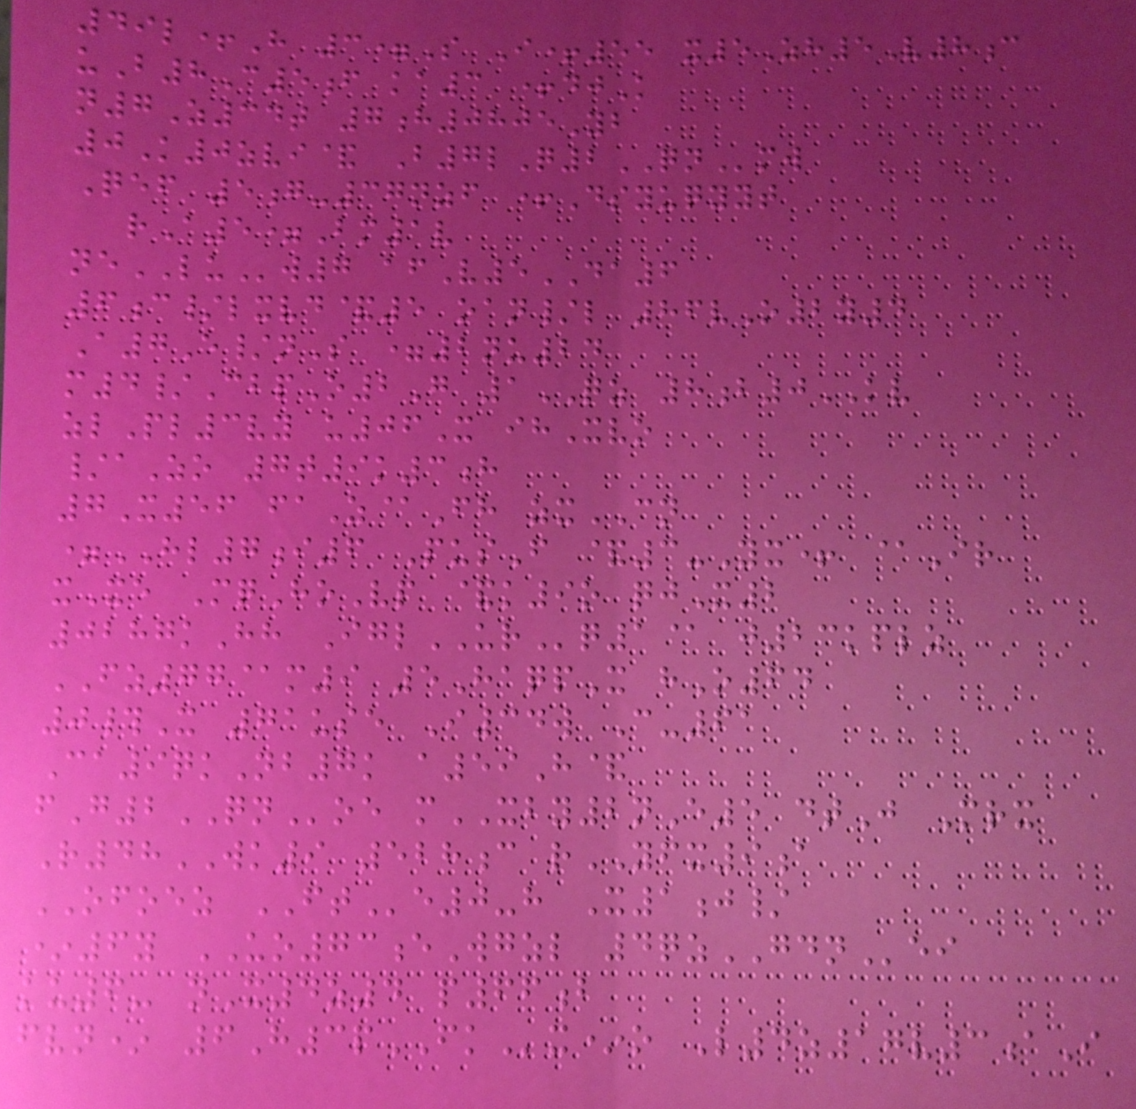49l+H 3=S I+55 x5Zh5V8c
uB8C5f ka3 +djK
n7Z34t 7h0805Yb
0K0zvi& B7lQ2QNmw
Qef 5g-37nzf +Dsyuqyyt
rA5=Bm1v
neLUw7 afV5DA6
6c/lxvd&5 oan/l 86vO2y4
A7E/nS =2nu24
m4/CbpO2G 1QZ 8b0KV
zlPl3vy u06X ihXvo
/aZo 7t9k3h
7X56 faZ@Fh zxCN
=HL7i6 PusF &3-Yx+ @Ir
xXe MqHoVp &k9o qjX2
0287kHh IglURq1@ j23kplz
FZ77@m9 5HaqpX hO64
0#X 71use I34w C-61
Ca9qkNb7k a59H&
fG2QNoe mXBY2nE5 dtJ Mrx
R48WK9 528c rYFX9a
OFOEZ FTe0-h X1j/
*6y UO73eWgzl 4qzGDNei
ku6- nX4z4 p66b
fvn* 6H3pFKx*o L4z17v3aI
